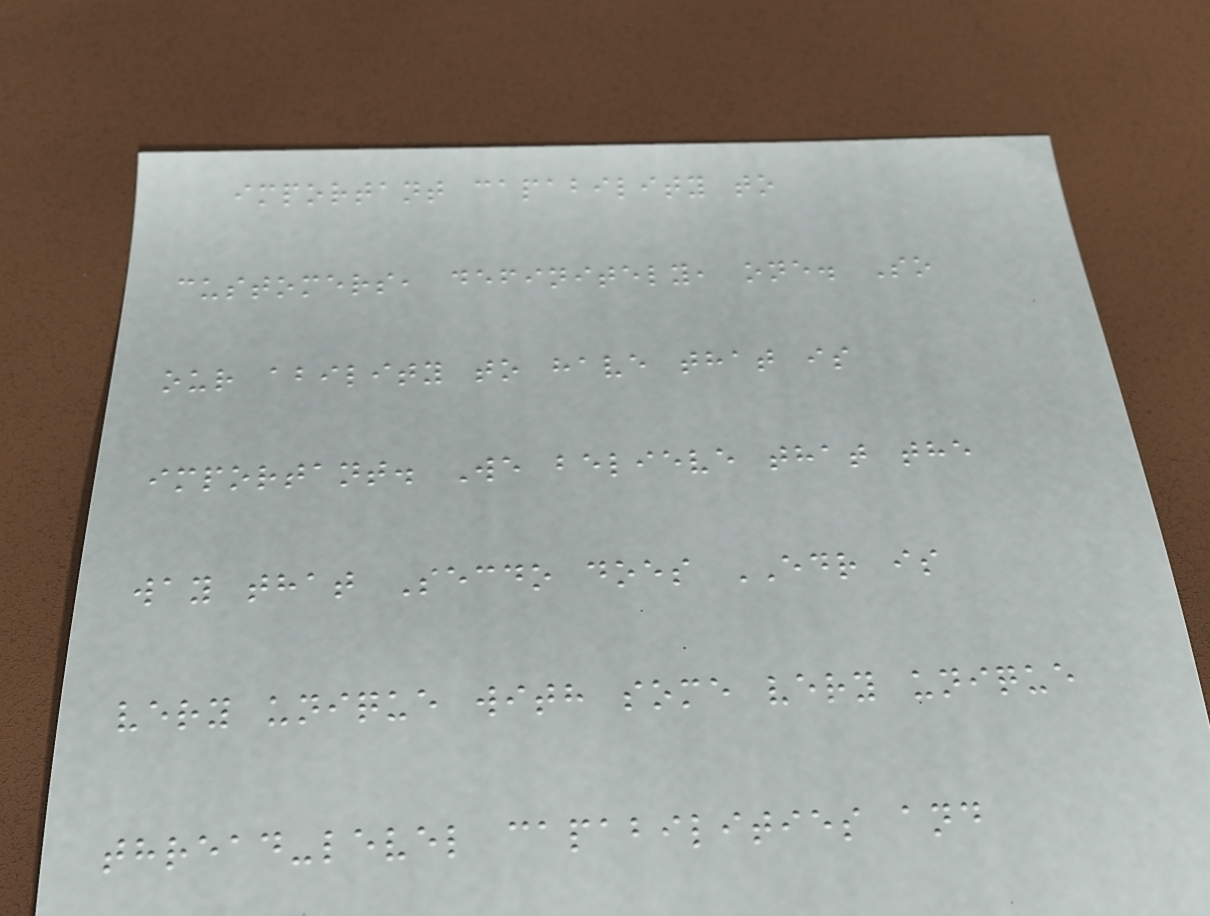important capability to
customers, definitely, one. So
our ability to have that is
important. We believe that the
way that Secdo does EDR is
very unique with some very unique
thread-level capabilities and
